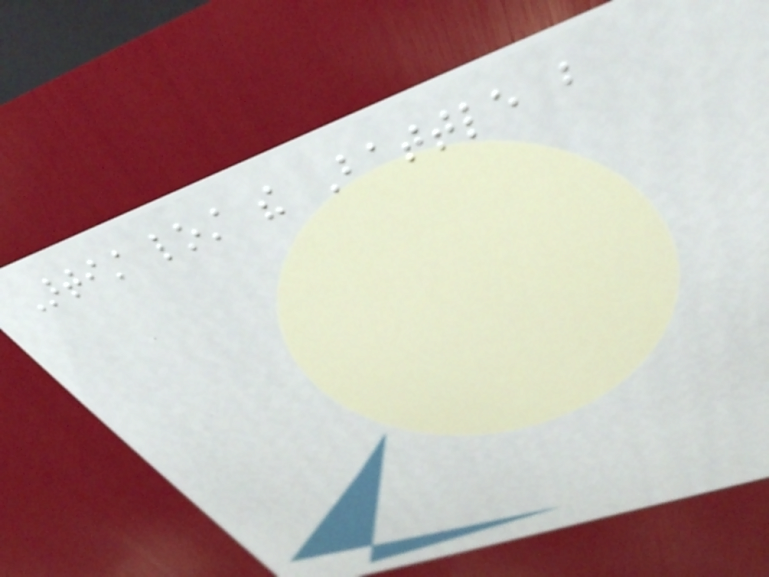Artist lost the Battle but
